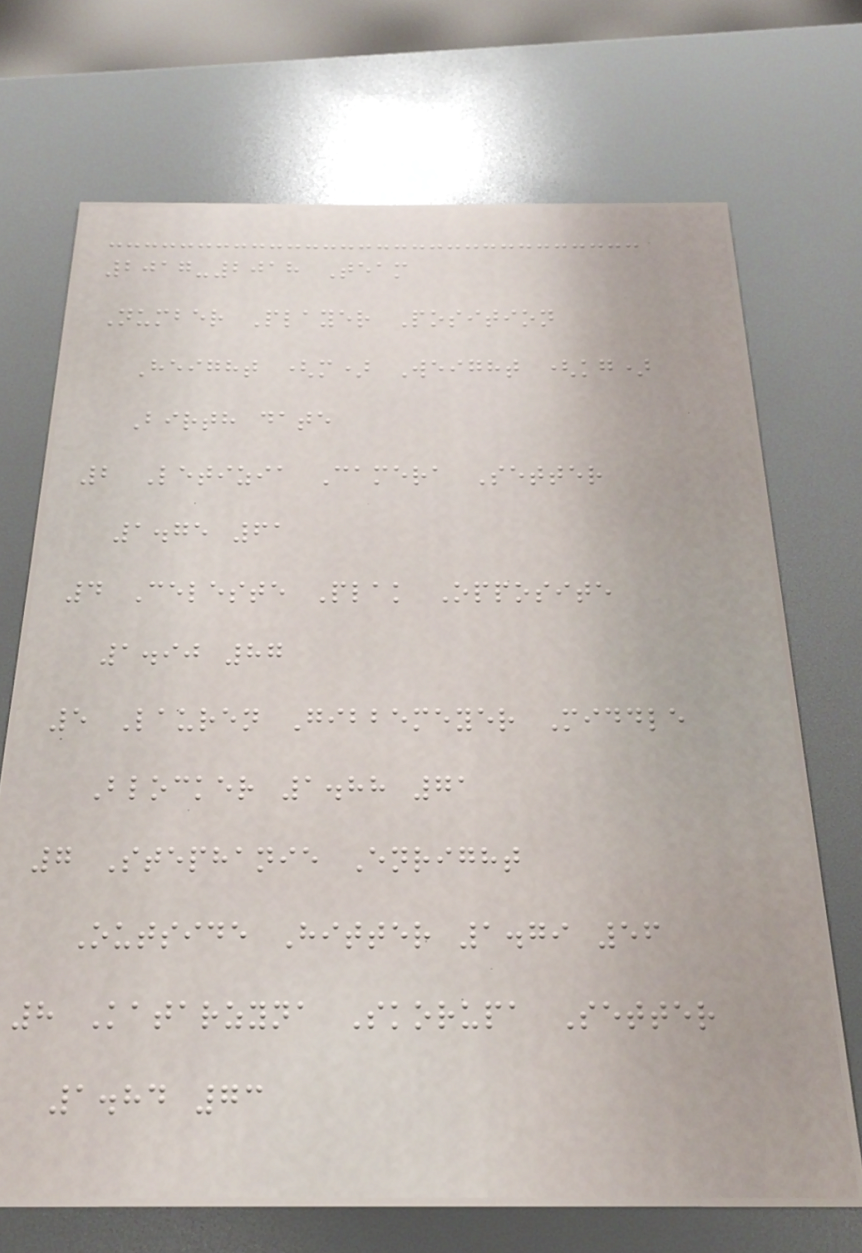2017-2018 Team
Number Player Position
Height (m) Weight (kg)
Birth date
2 Letizia Camera Setter
1.75 61
4 Celeste Plak Opposite
1.90 87
5 Lauren Gibbemeyer Middle
Blocker 1.88 71
7 Stephanie Enright
Outside Hitter 1.79 56
8 Katarzyna Skorupa Setter
1.84 73
